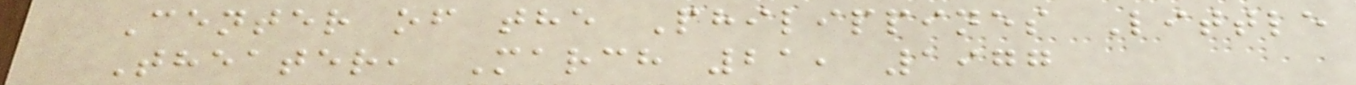Center of the Philippines Little
Theater, March 21, 1977
